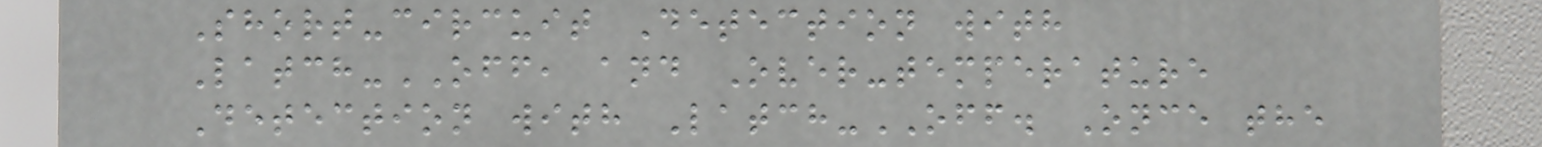Short-circuit Detection with
Latch-OFF, and Over-temperature
Detection with Latch-OFF. Once the
